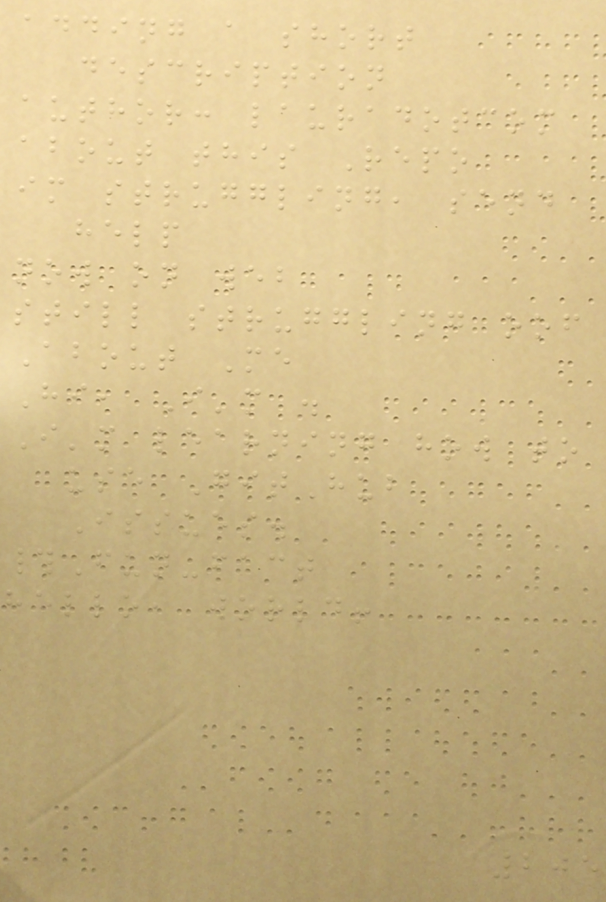adding a short
description
author: lauradotcom
about this Repo
im struggling, send
help
now on web
still struggling oof
About Me
Hi, I'm .
I'm learning how to
use GitHub
Issues.
#Fun-fact
hello, world!
205
